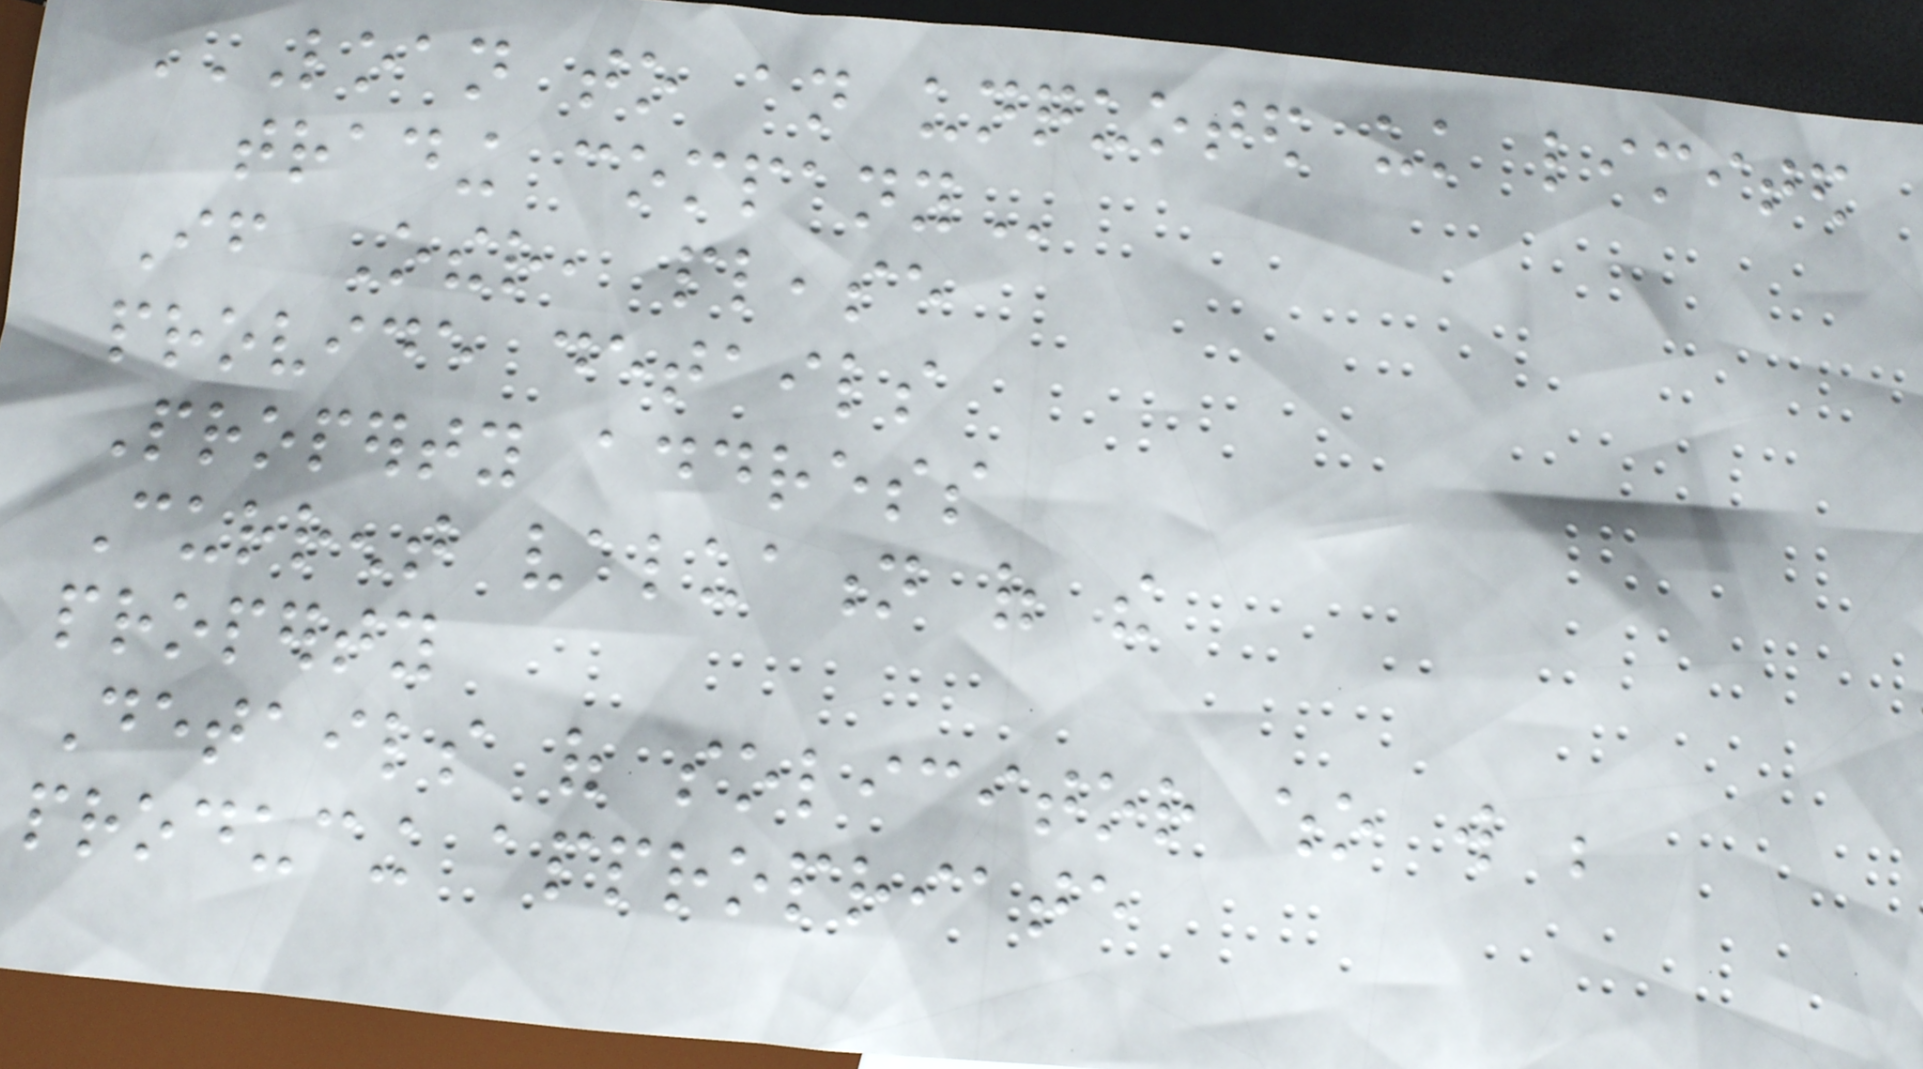LOAN TO AN UNQUOTED UK LIMITED
TRADING COMPANY
If Other, please
provide details
Property address
Current valuation of the
property
Details of solicitor who will be
producing appropriate
